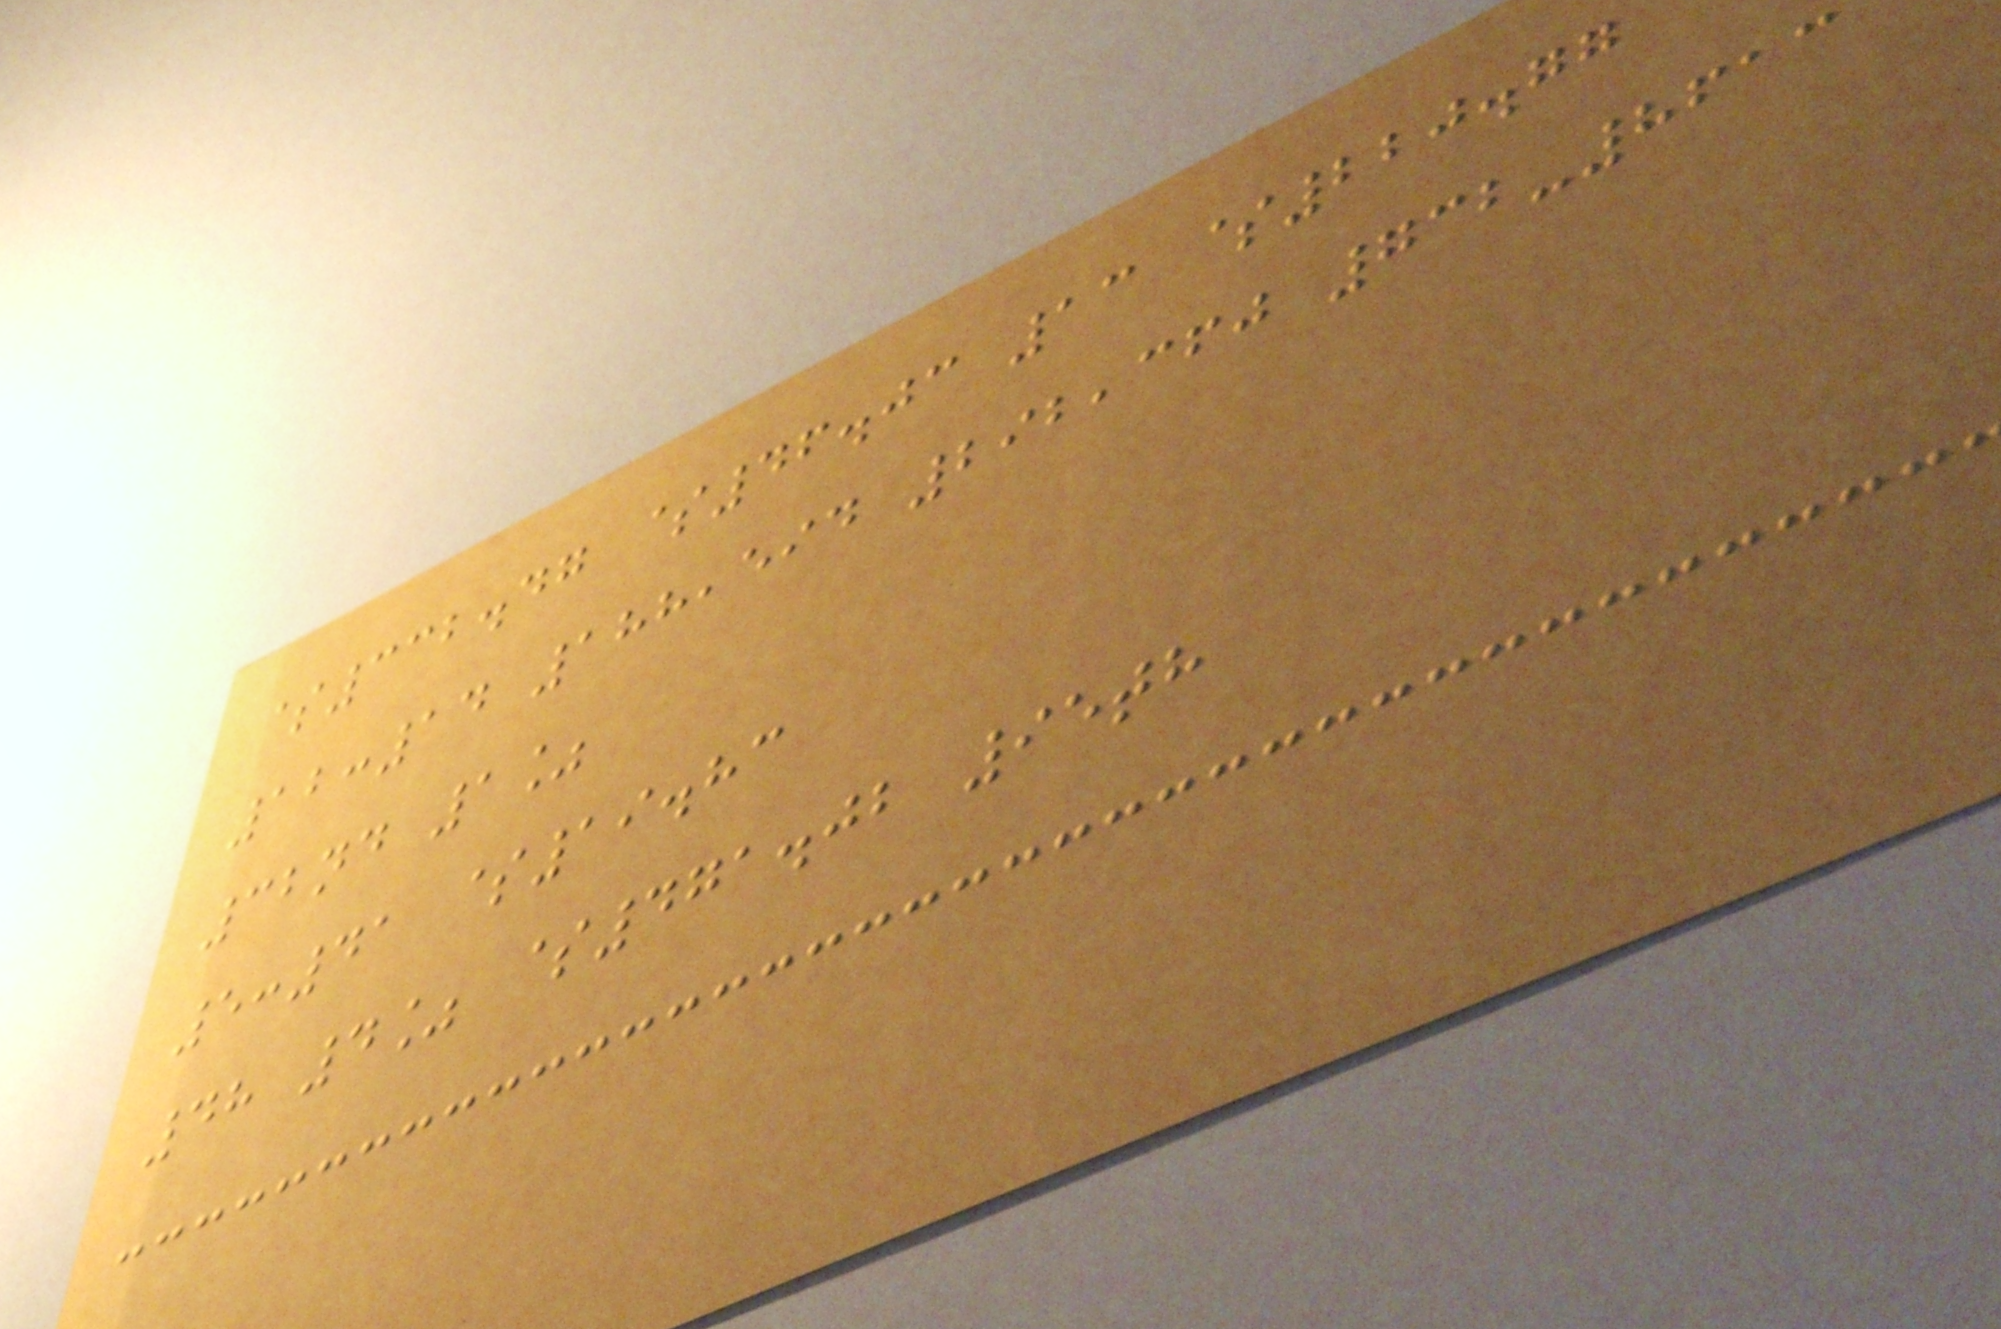$332.47 $46.03 13 $220.77
12:14 188,594 292,360 732-8613
32nd 1%
5:41 $19.83
48 4% $471.02 95th
